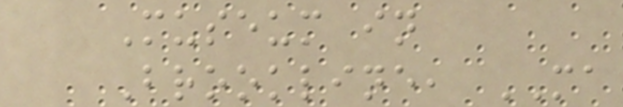Museum in
Brookline, MA
